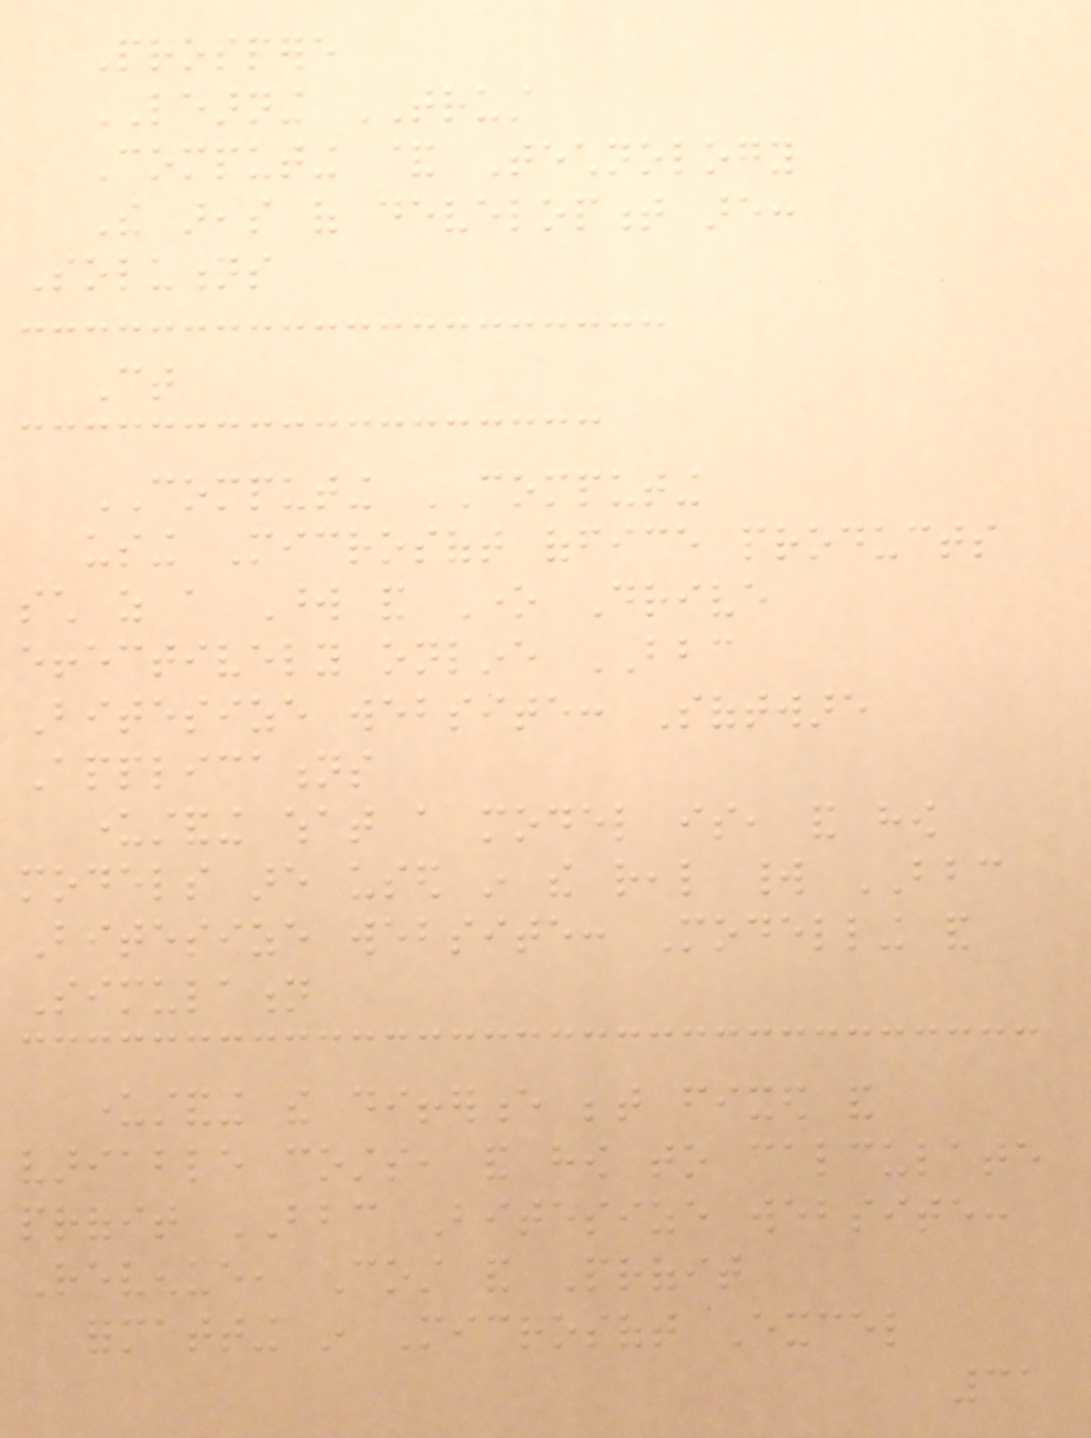Prospere
LEARNING TRUST
Computing & Technology
The areas of development are:
Solutions
Ct
COMPUTING COMPUTING
using Microsoft office products
such as a Word and One Drive
effectively online BBC
Bitesize website: Software
Applications
understanding what a model is, and how
models are used in the real world BBC
Bitesize website: Modelling and
Simulation
understanding the difference between fixed and
variable costs, and how to calculate
profit BBC Bitesize website:
Revenue, Cost and Profit
formatting in Microsoft Excel
31
